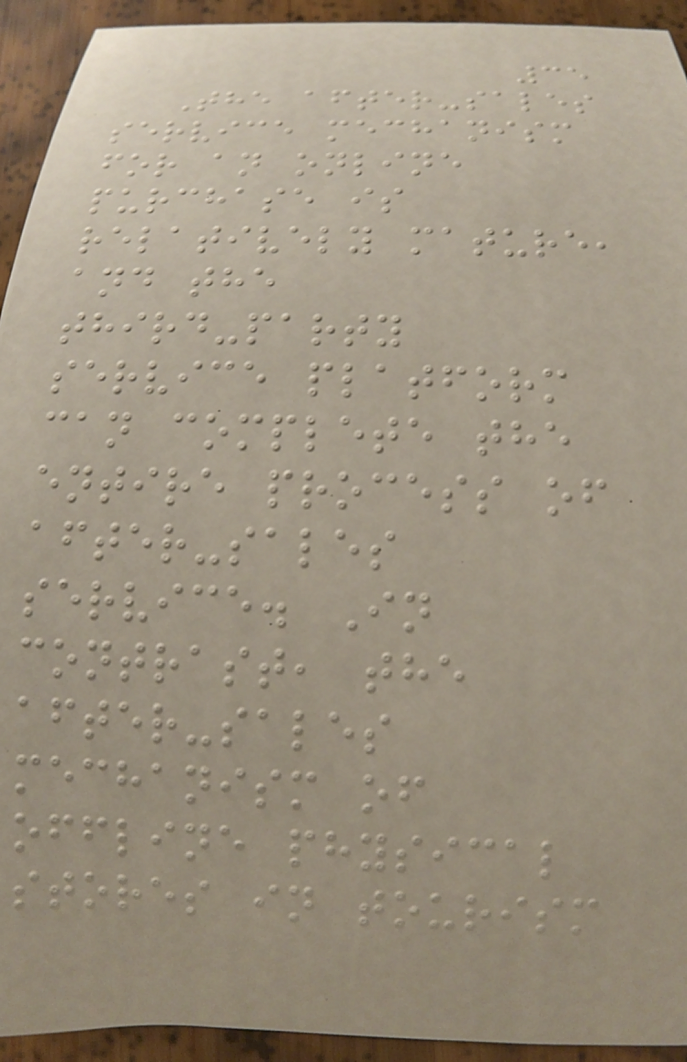35
The after-sales
service mechanism
for an online
purchase is
relatively mature,
and the
third-party
service platform
can complete the
entire process of
after-sales
service. In
contrast, the
after-sales
mechanism of
offline physical
stores in tourism
